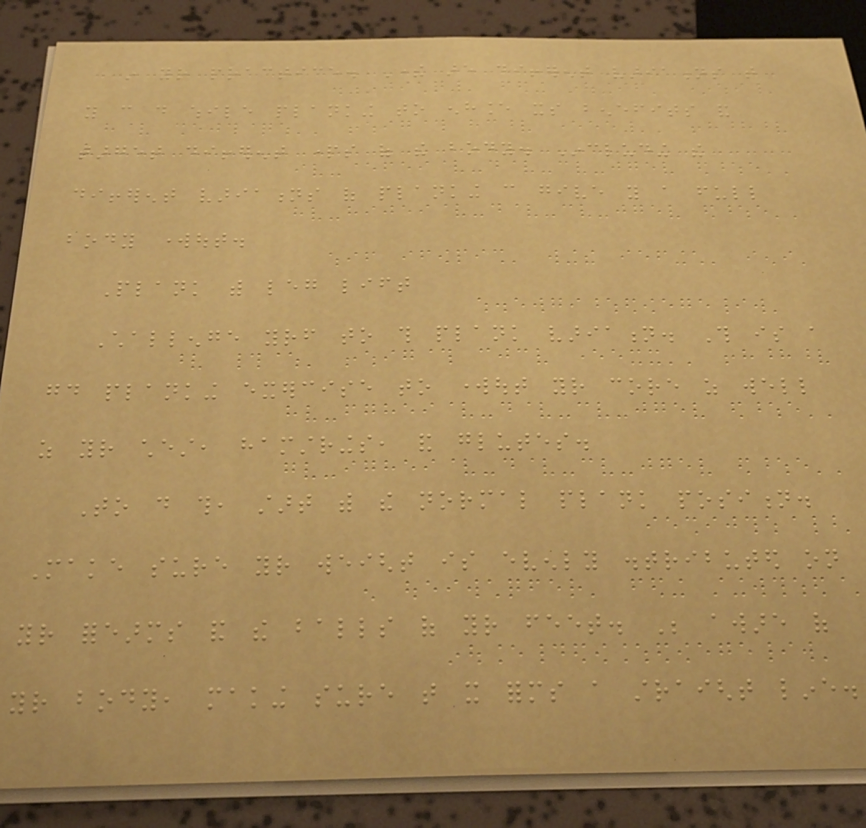in your practice. There are different variations that
you can do while planking to enhance its benefits and
target different parts of the body. Including the
different variations of planking can give you a full
body workout.
Plank with leg lift
Challenge yourself to this plank variation. This is a
good planking exercise to workout your core as well
as your chest, hamstrings, and glutes.
To do this, start with the normal plank position.
Make sure your weight is evenly distributed on
your forearms and the balls of your feet. Be aware of
your body, making sure that it forms a straight line.
